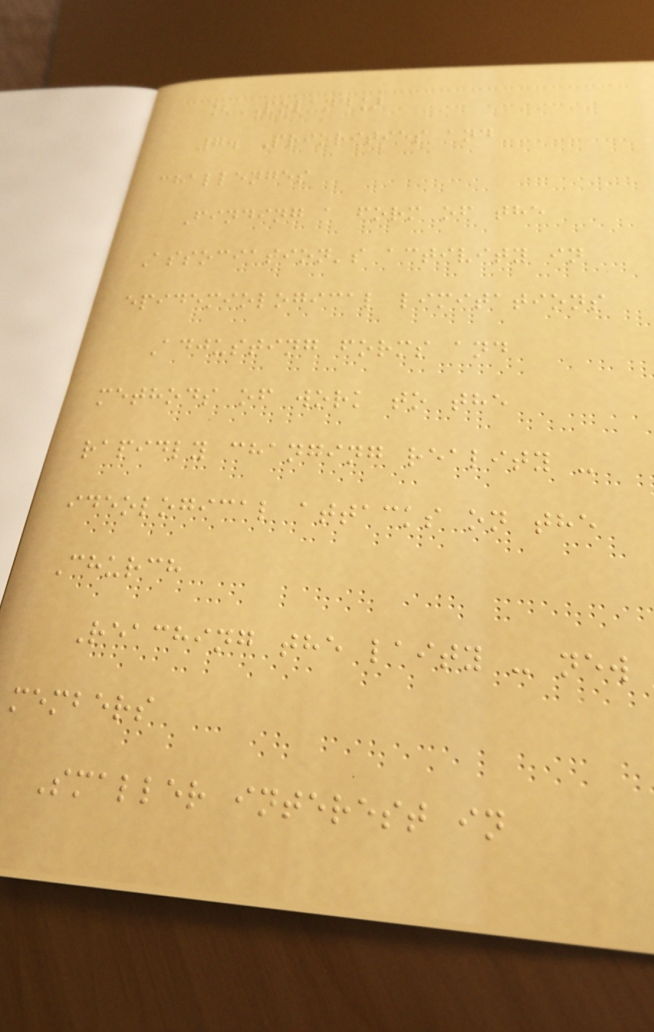[POLAND]
7. Priorities and
challenges
Finding a form of the
Association's activity in
epidemiological limitations
Adjusting forms and
methods of work to the
rapidly changing reality -
ideological attacks on the
Church
Reaching the laity - new
members
Smaller interest in
